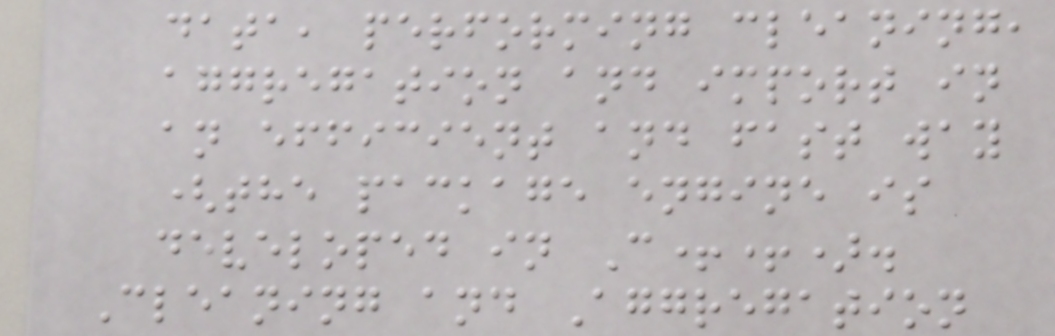data, performing cleaning,
aggregation and import in
an efficient and fast way
(the package engine is
developed in C++).
Cleaning and Aggregation
